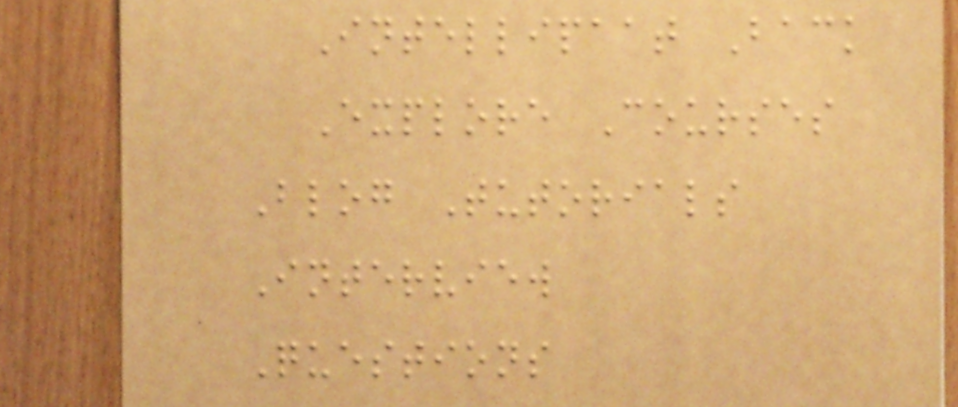Intellipaat Back
Explore Courses
Blog Tutorials
Interview
Questions
